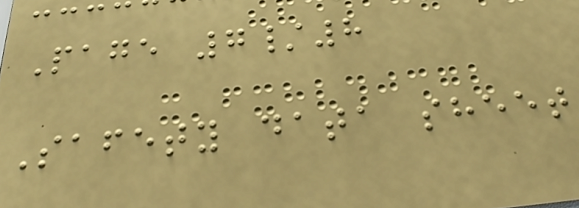Page 7/8
Safety data sheet
